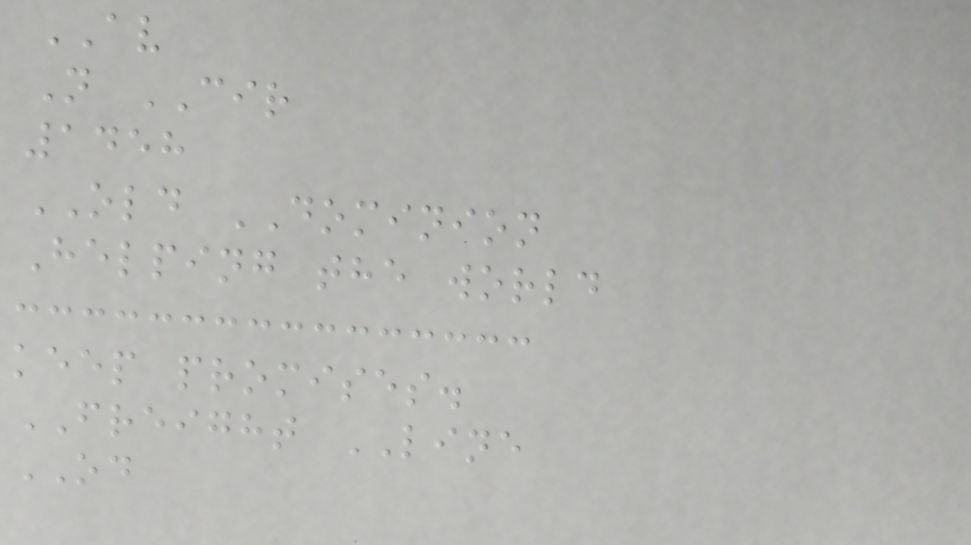AV
N CIR
1458
OLD DOMINION
Helping the world
keep promises.
FREIGHT LINE
OD
